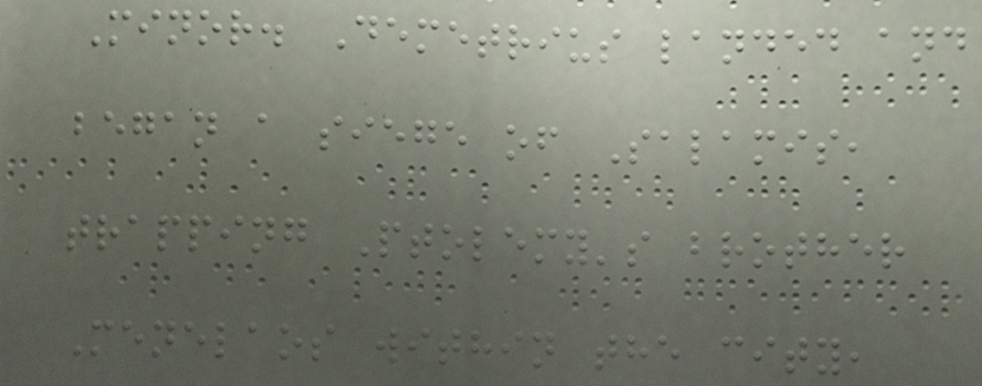Minor. Demetrius landed and
began a siege of Salamis,
trapping Ptolemy's brother
Menelaos within the city,
